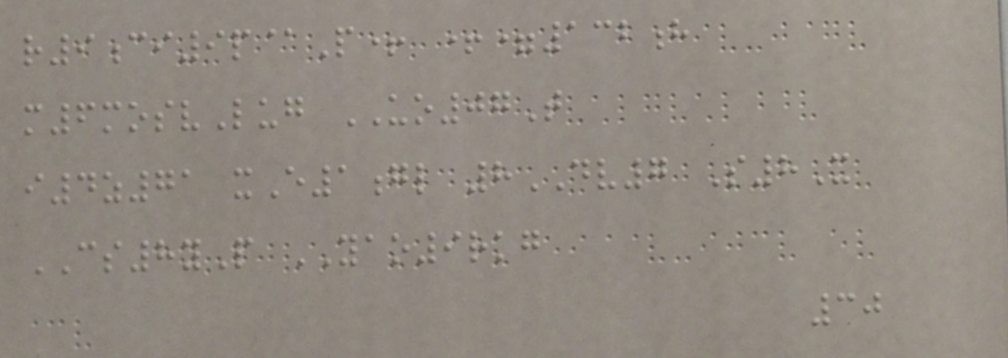r9ci9p@P+ +=132h
m6mosvLug UO07T
i4z71 xE1gl 8DV7 S8X
CS8yP YAO9rkg
30
